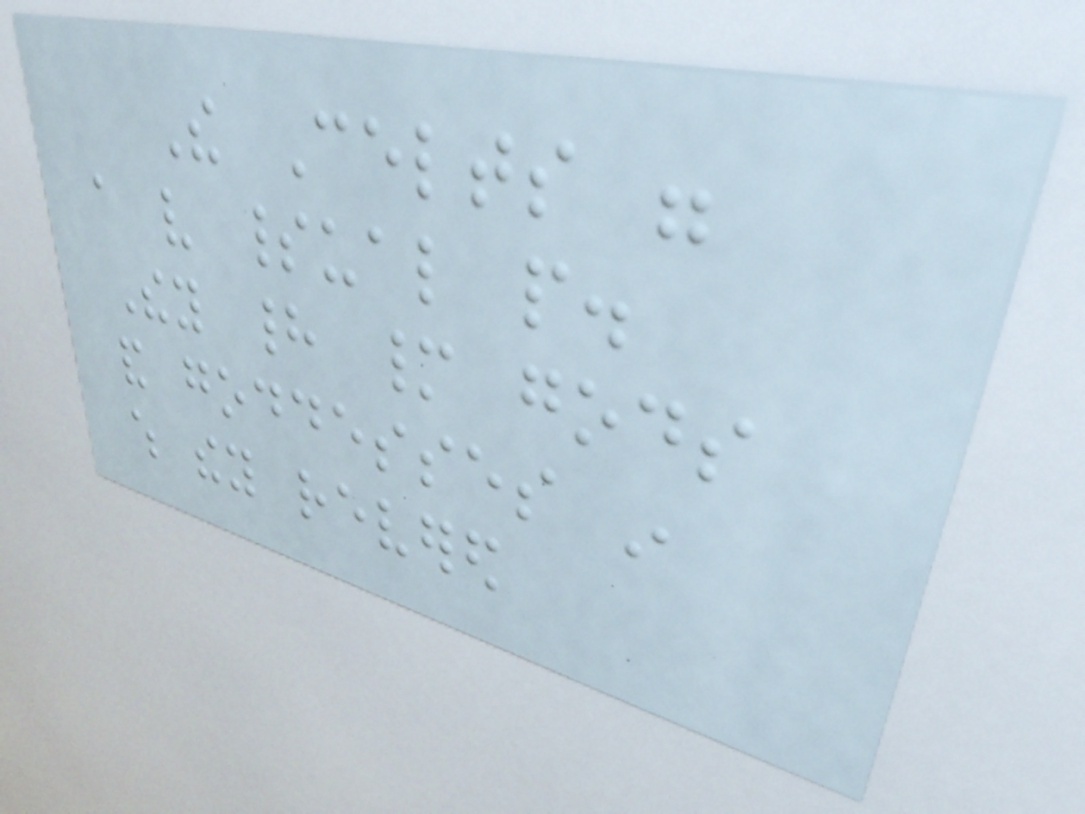The Celts were
a very spiritual people.
They had many gods
and goddesses in
which they revered
